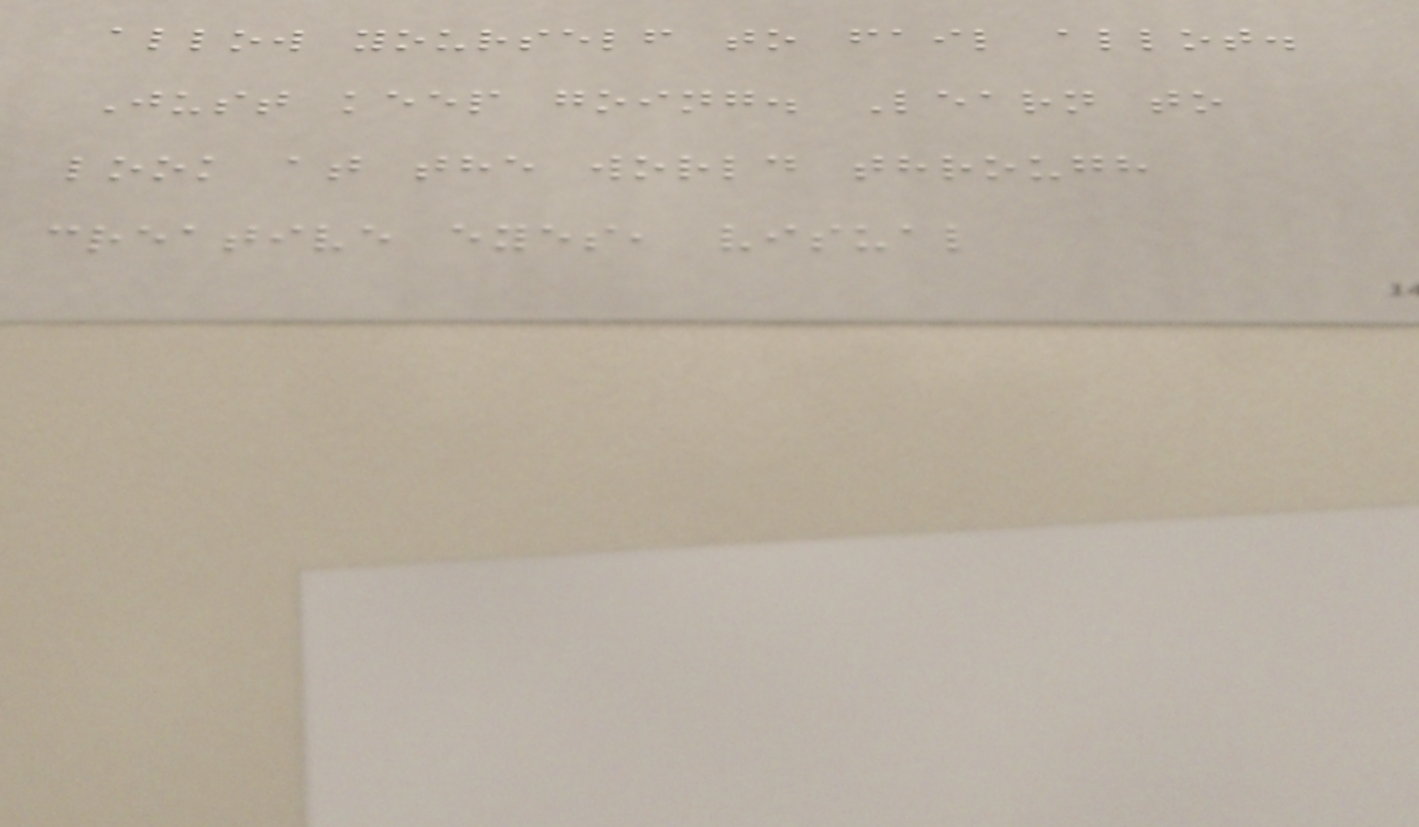allow yourself to fail allot.
Just keep going. Learn to
look at the world through
creative eyes, visual
